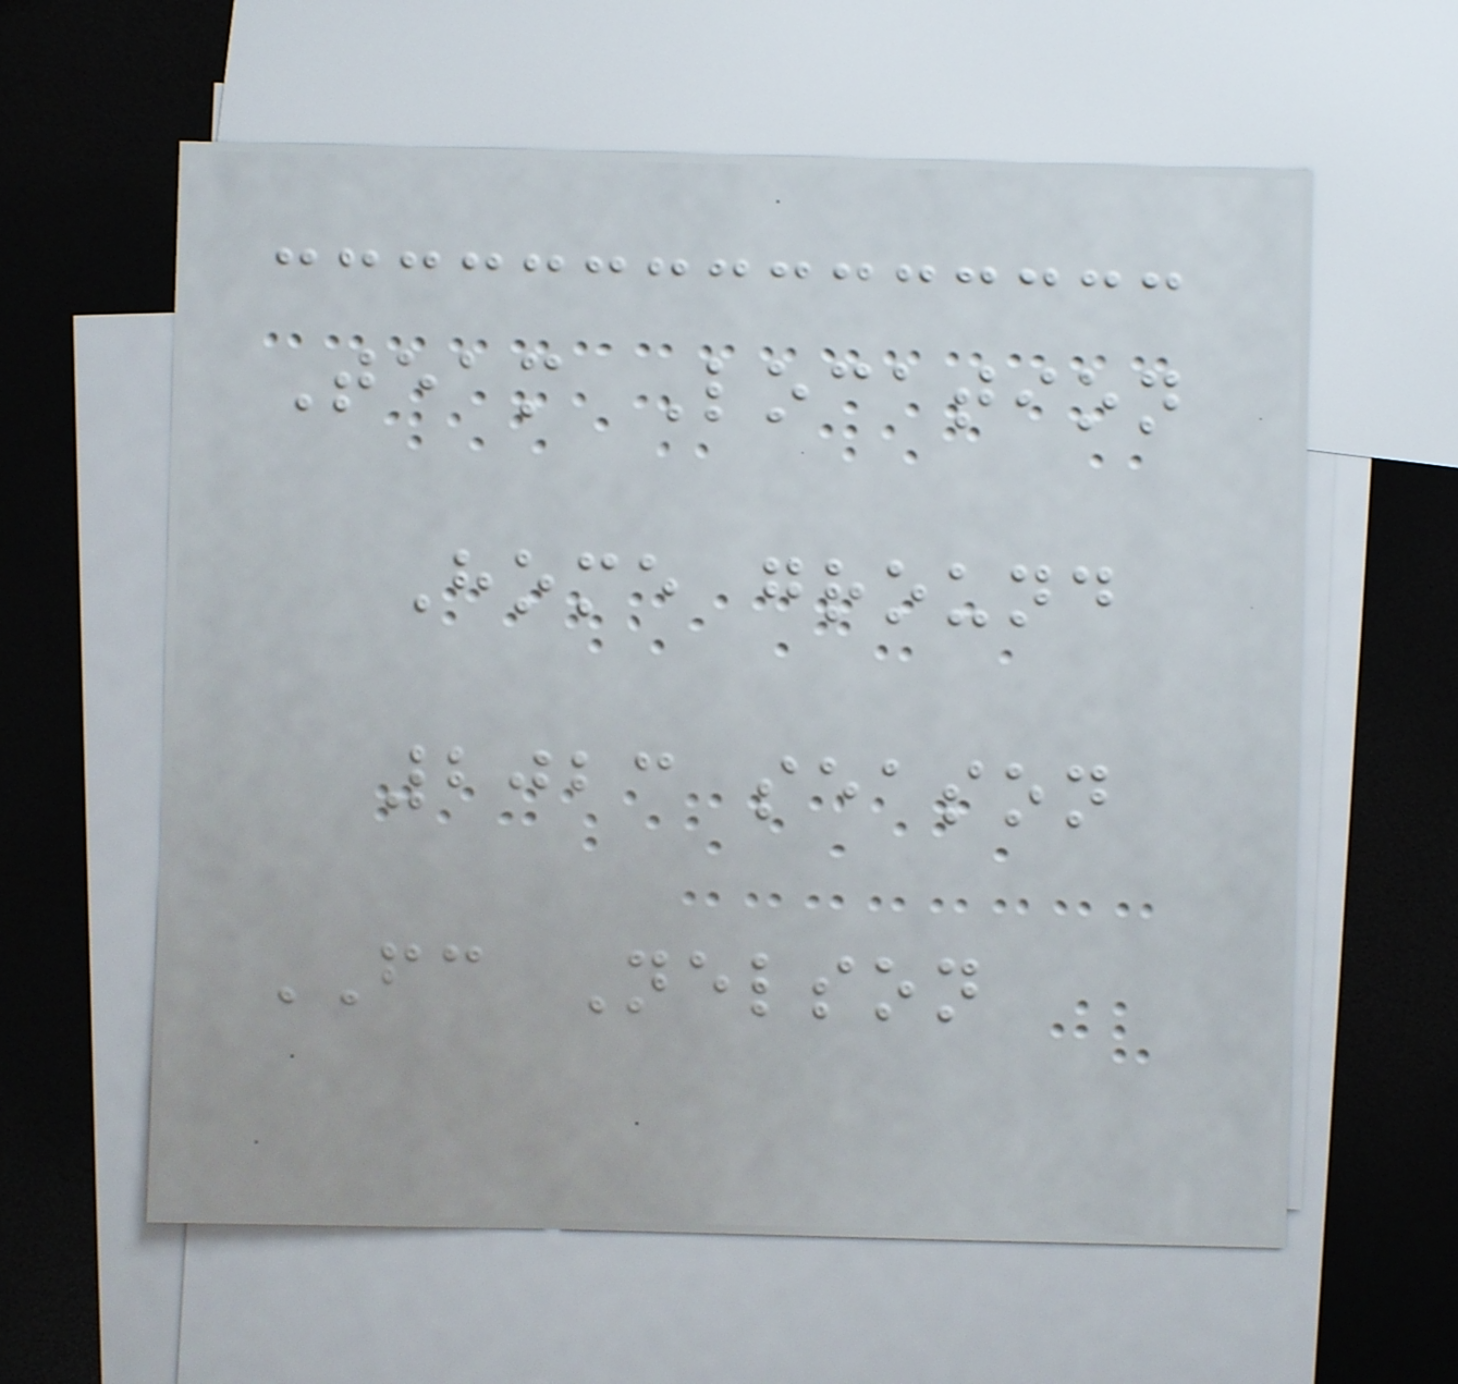Team Location
Home ground
2023 season
FC Nelson
